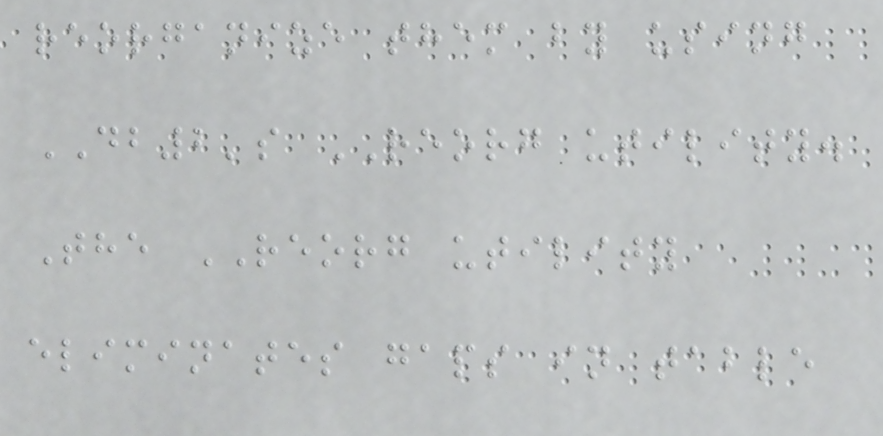reorganize them by using
DB2's REORG utility.
The REORG utility
eliminates gaps in table
